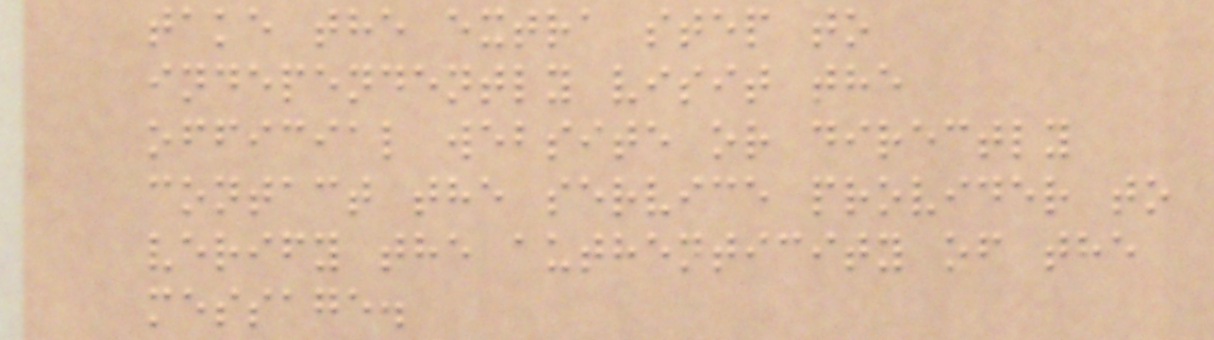take the extra step to
independently visit the
official website or directly
contact the service provider to
verify the authenticity of the
message.
